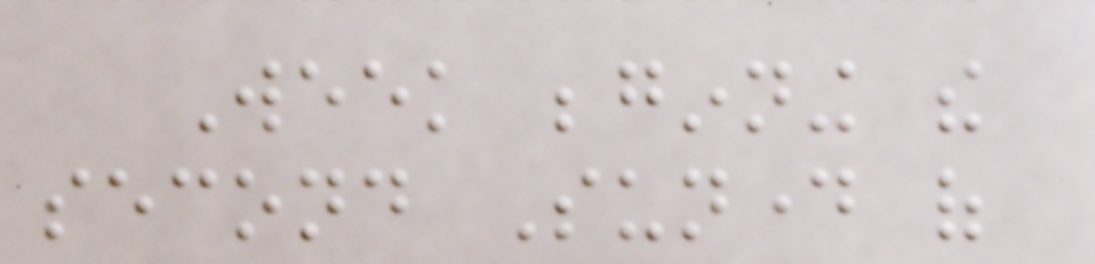Week beginning the
second Sunday of
